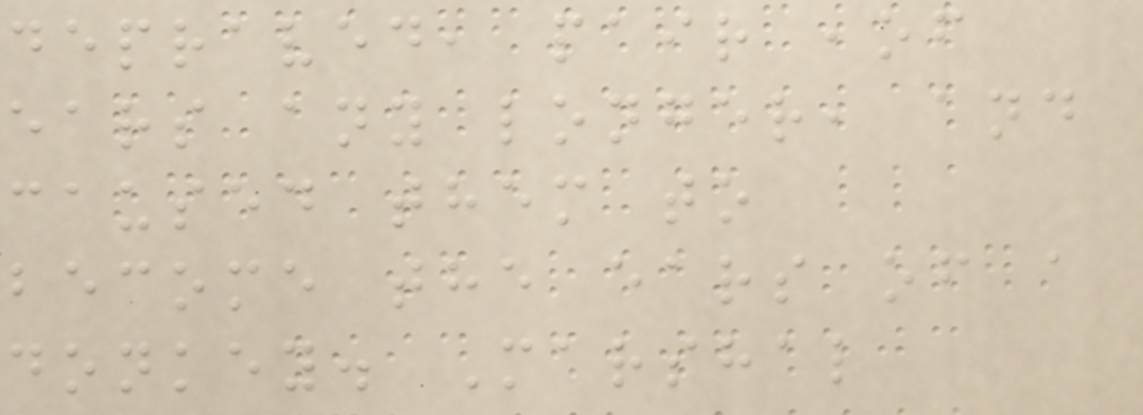depraved, pair ,of
ears any longer, and
caused them to
become the ears of a
donkey. Marshal
